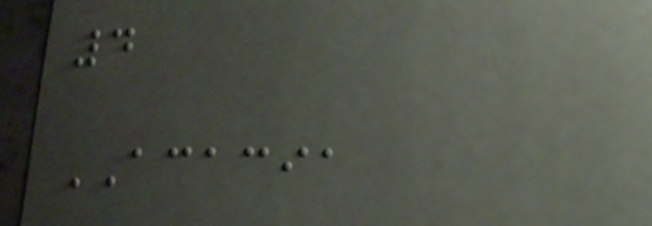4
ACACIA
